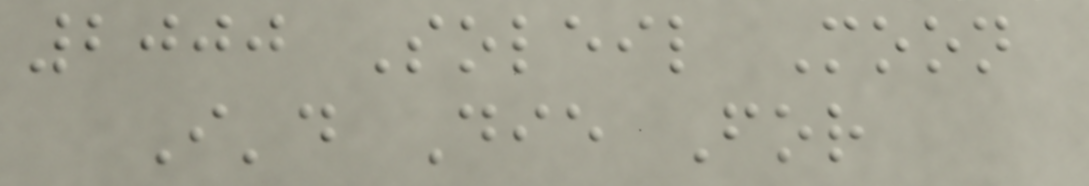2000 Soleil Moon
I'd Die For
